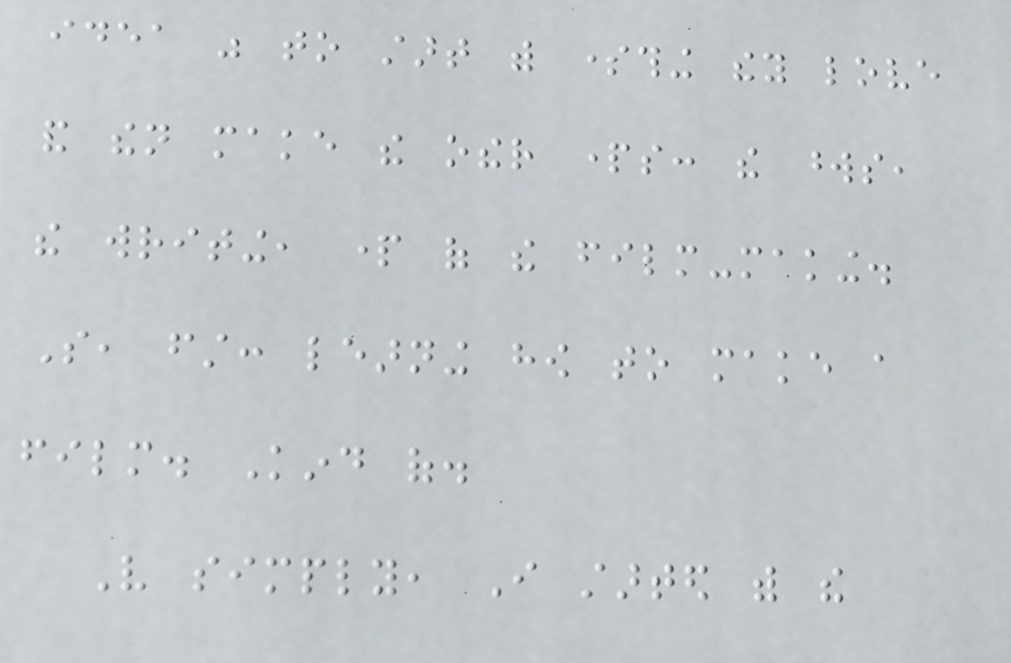idea was to start with something they love
and then make the other parts: the words,
the writing, part of the film-making.
So, first: learning how to make a
film. Kind of.
Very simply, I started with the
